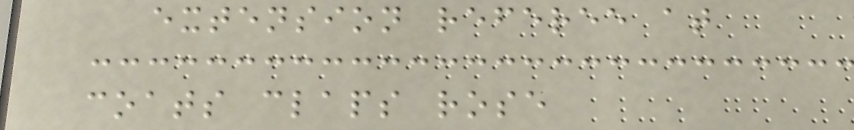extension referee at
coats claps rose
